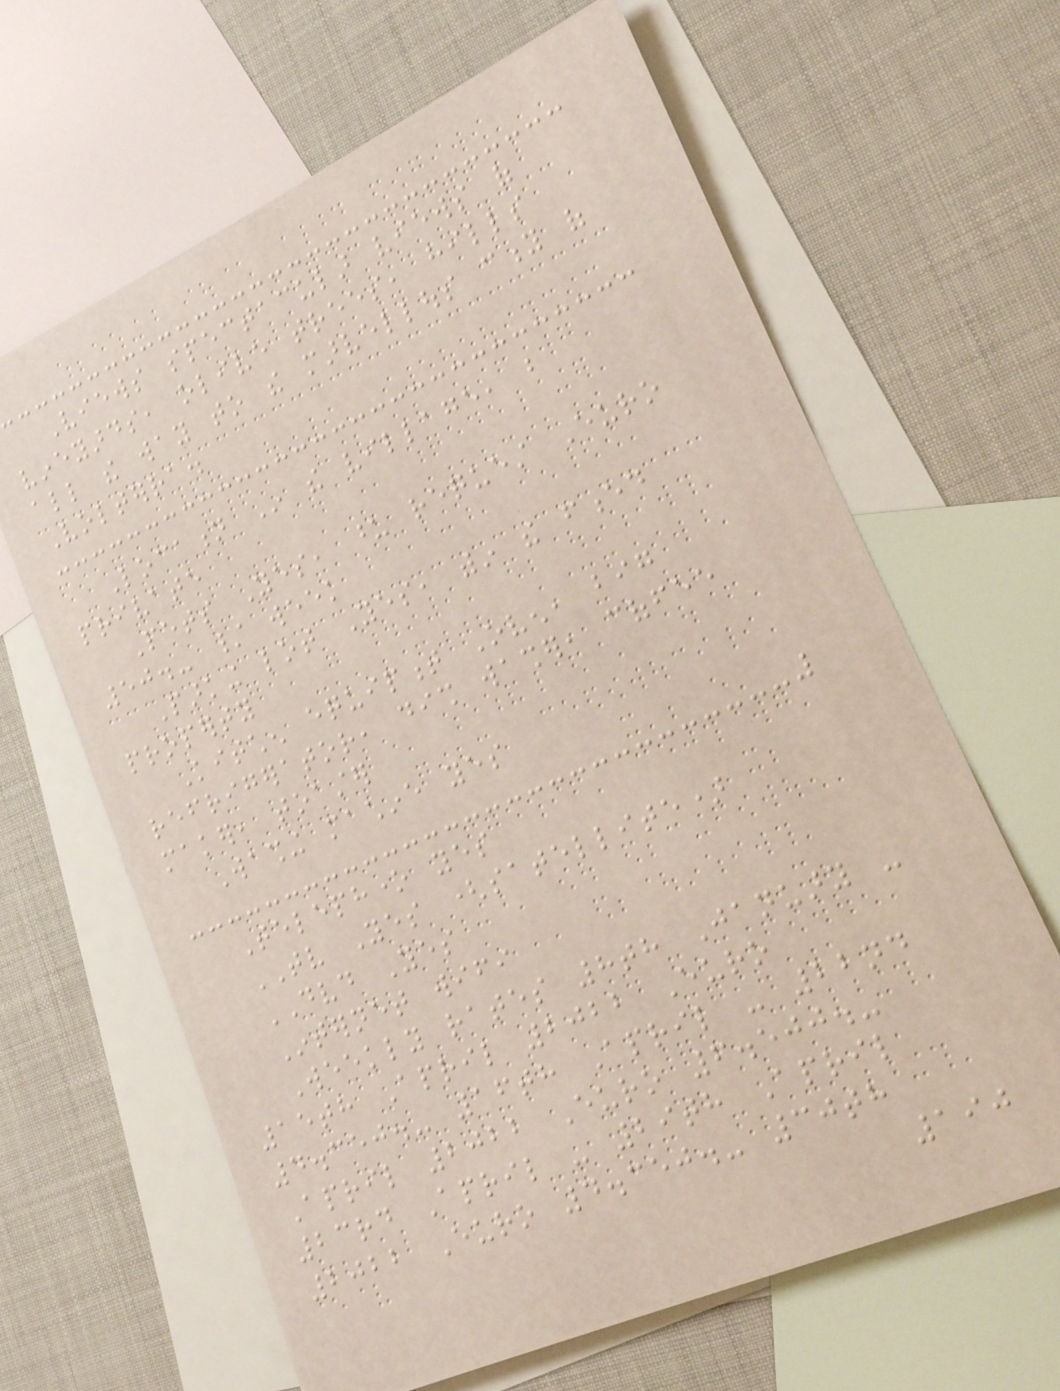Views spectacular views of
vineyards, olive trees, hills
all the way to the marvellous city of
Volterra.
Location In the village, but
private
Pets Yes, upon request Euro
50.- / week
Parking lot Yes, within the fenced
property
Kitchen equipment Oven, big
refrigerator, dish washer, coffee
maker, toaster
Washing machine yes
Telephone yes
TV Yes (satellite)
DVD Yes
Internet wifi
Weekly rates 8th January -
15th April 2022 Euro
4.350.- 16th April - 22nd
April 2022 Euro 6.500.-
23rd April - 29th April
2022 Euro 4.350.- 30th
190
